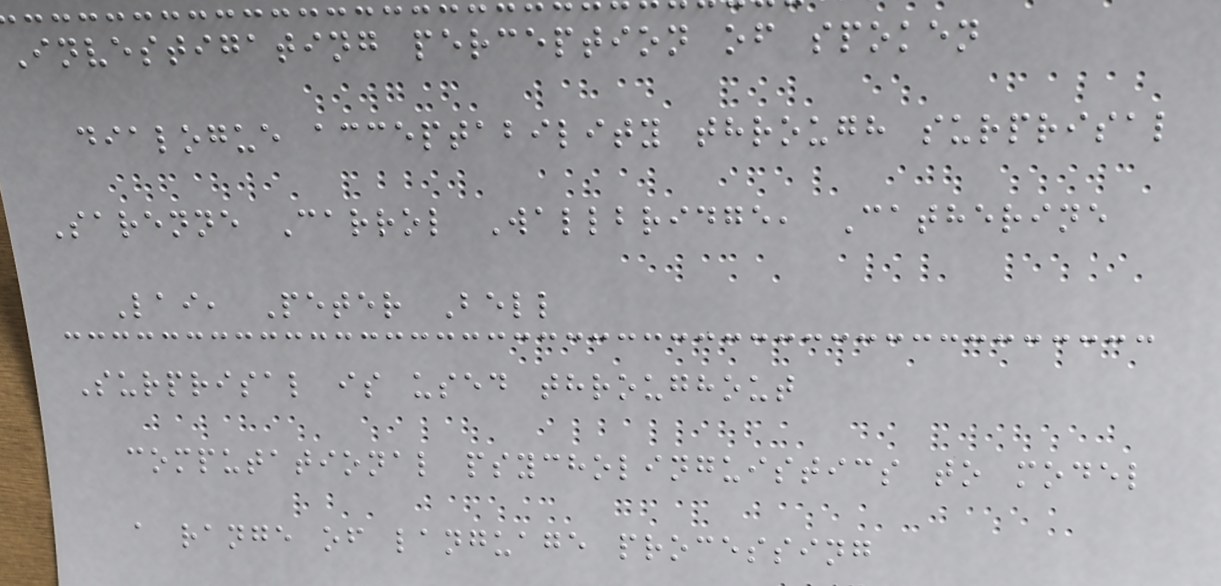Investigating perception of spoken
dialogue acceptability through surprisal
Sarenne Carrol Wallbridge, Catherine
Lai, Peter Bell
Surprisal is used throughout
computational psycholinguistics to model
a range of language processing
